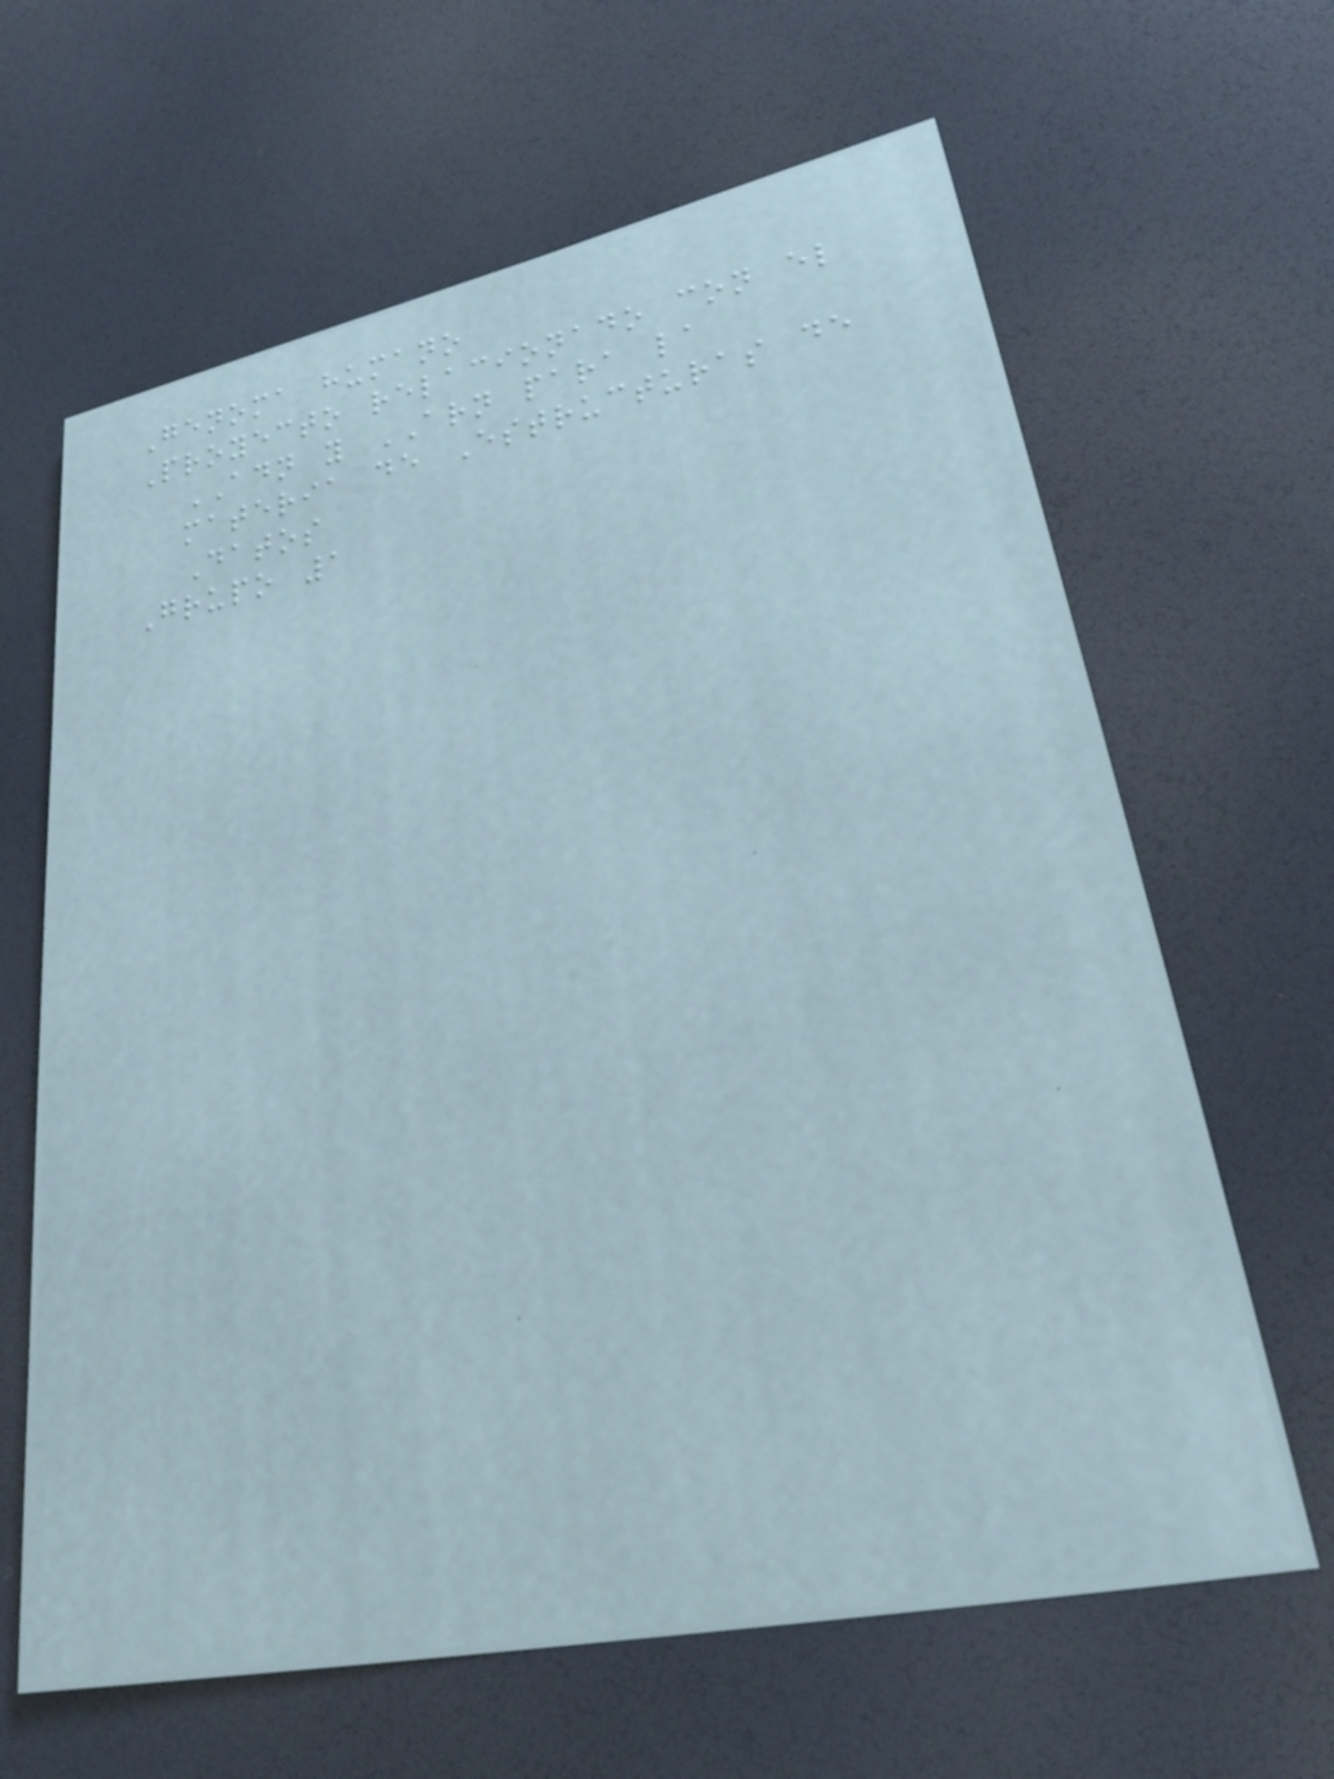Genoma humano
Proyecto relacionado con el
ADN y ARN para la
materia de Estructuras de
Datos
Grupo 1
